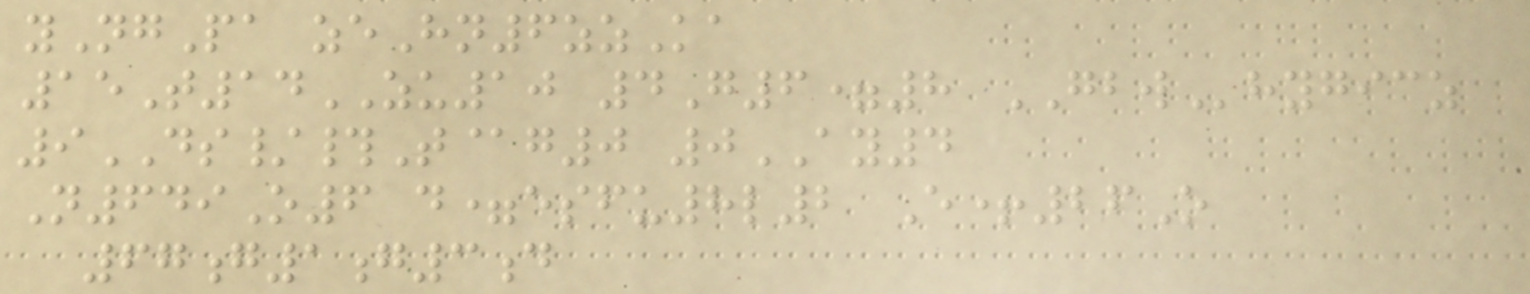yNgPa zeHn6zzKa
15T14ZU10 4G6=8 GBWhygicz
9DS/#T@g0 0AY4
N649O6 d=esfu8l2 E+26O
67g1g3d
